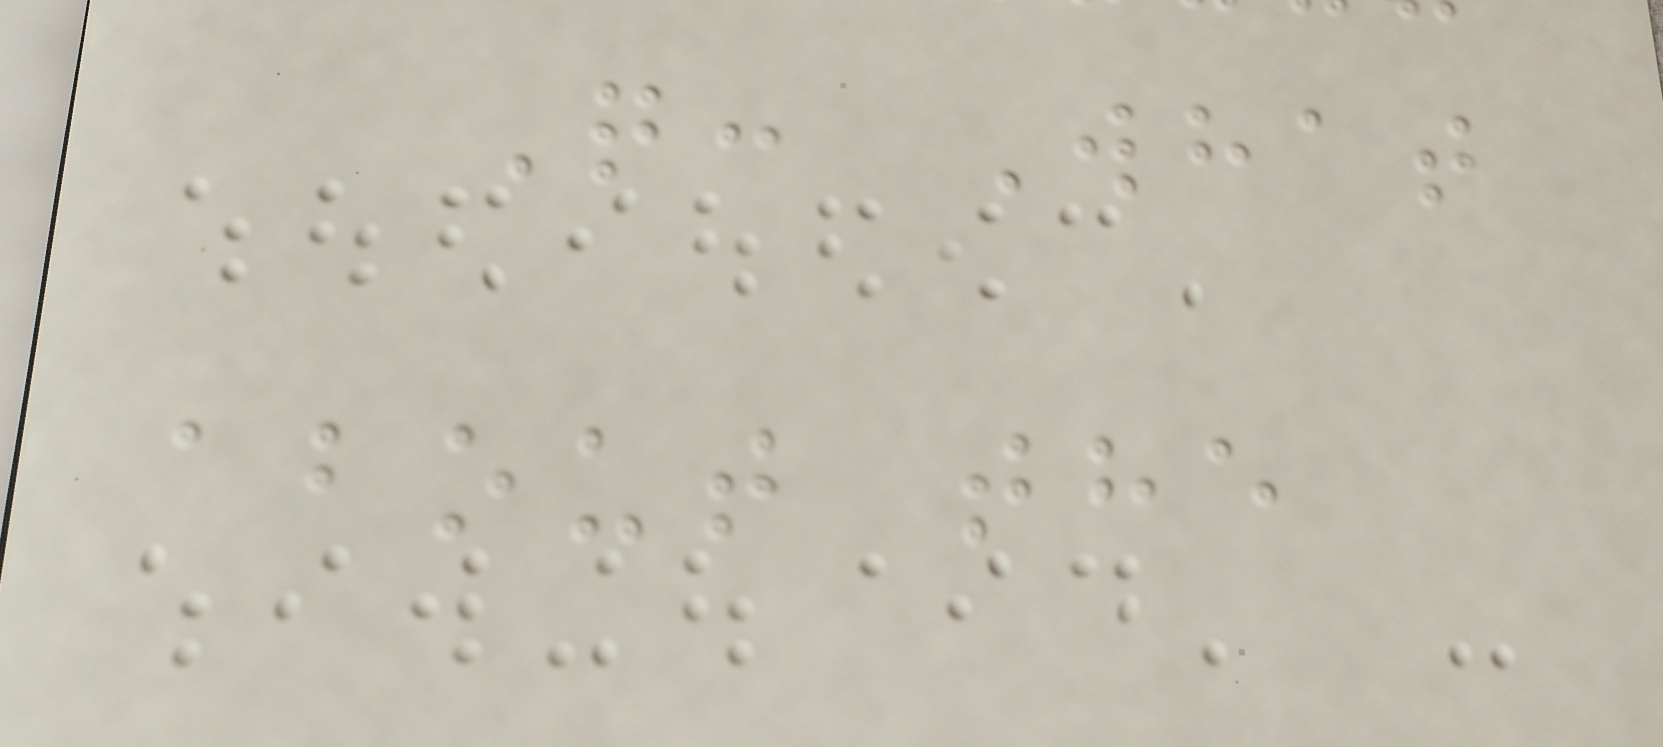Q: What
about the
